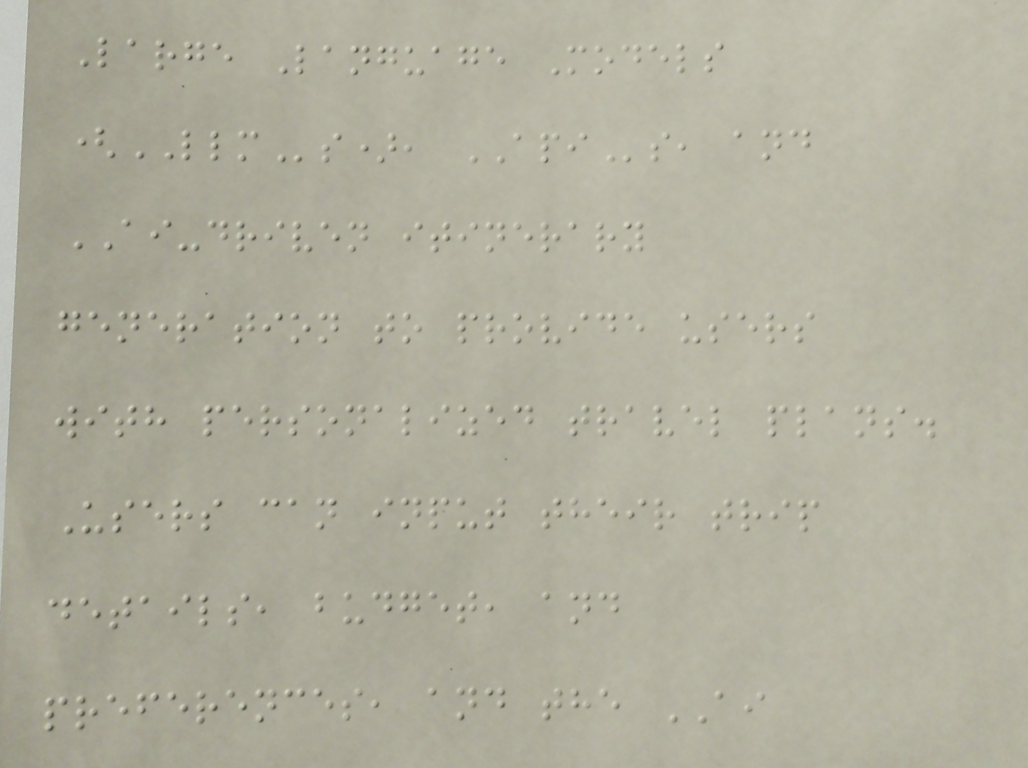Large Language Models
(LLMs), APIs, and
AI-driven itinerary
generation to provide users
with personalized travel plans.
Users can input their trip
details, budget, and
preferences, and the AI
